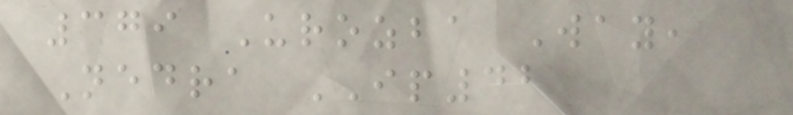379 Urozba Way,
Nedra IP42
